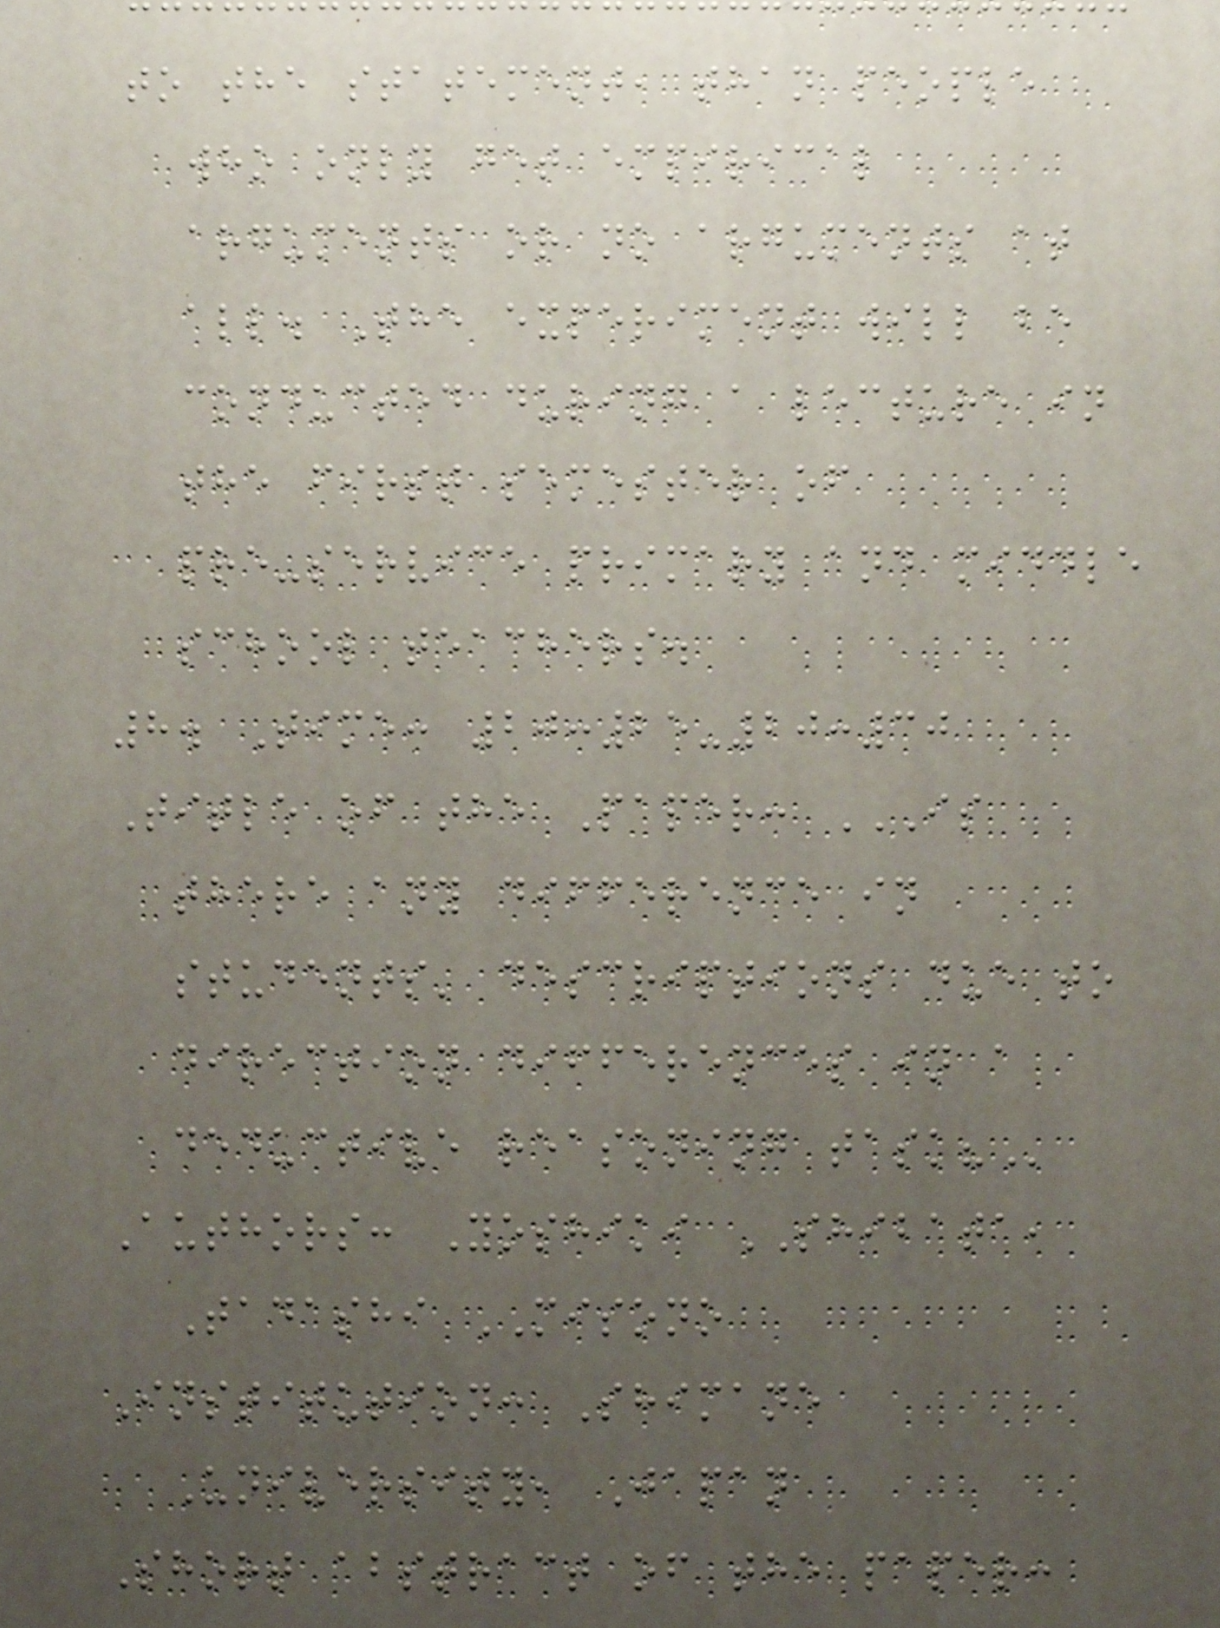to the statement, than people
who only get empirical
arguments or no arguments at
all. The experiment will be
conducted during a lecture in
the first semester of
pre-service primary and middle
school teachers.
8. Time: 20:25-20:30
Title of the Paper: IS
THERE ANY DIFFERENCE IN
STUDENTS' DESCRIPTIONS DUE TO
DIRECTION DIFFERENCES IN A
DEDUCTIVE REASONING TASK?
Authors: Yoshiki SHIBATA,
Tadashi MISONO
Institution: Shimane
University, Japan
Short abstract of the paper:
